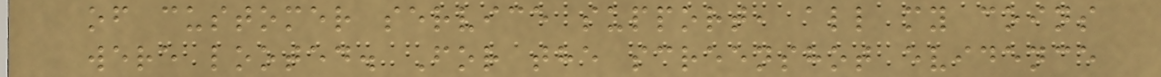of customer service support, all my coins
were looted. For the screenshot evidence
